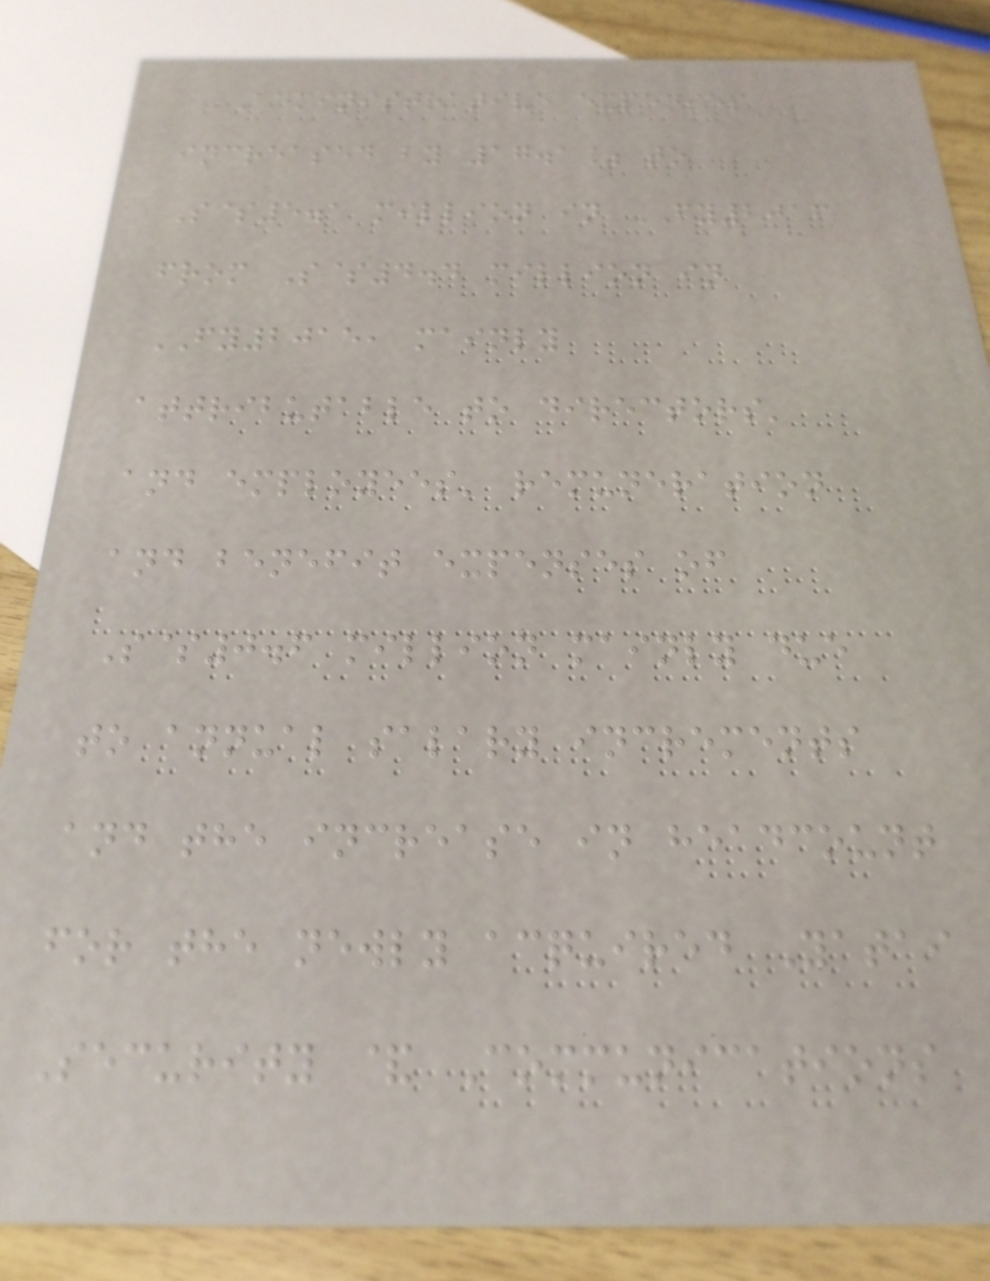Administrative expenses
increased by 17.1% to
S$5.1 million in FY2016
from S$4.4 million in
FY2015, mainly
attributable to directors'
and employees' remuneration
and benefit expenses of
S$0.6 million mainly due
to annual salary increments
and the increase in headcount
for the newly acquired Yatai
Security & Communications
